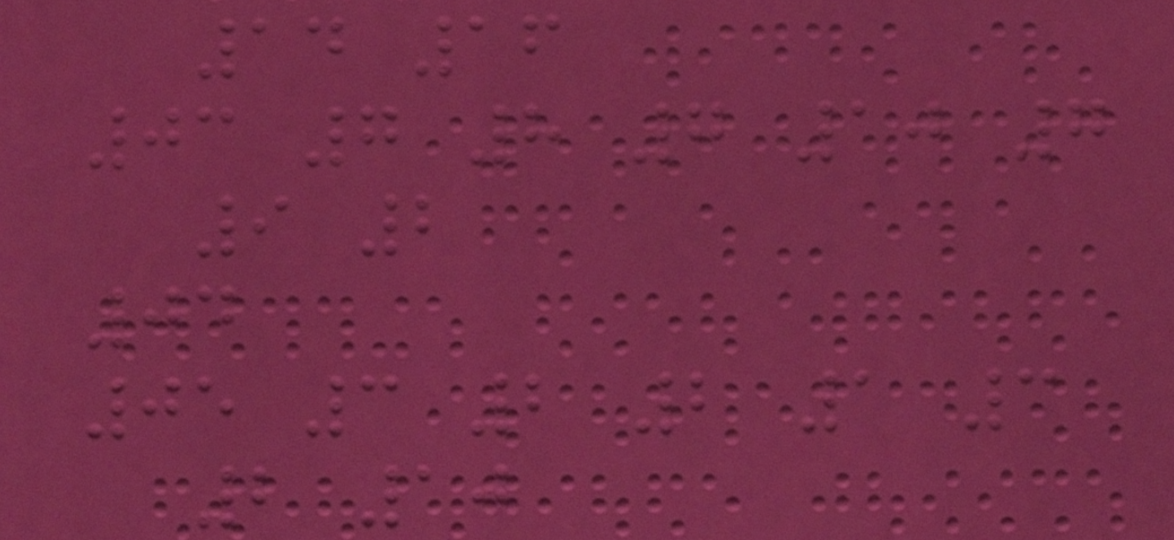14 16
03 7 8 7 10 7
9 2
04
05 3 2 2 1 3
2 10
